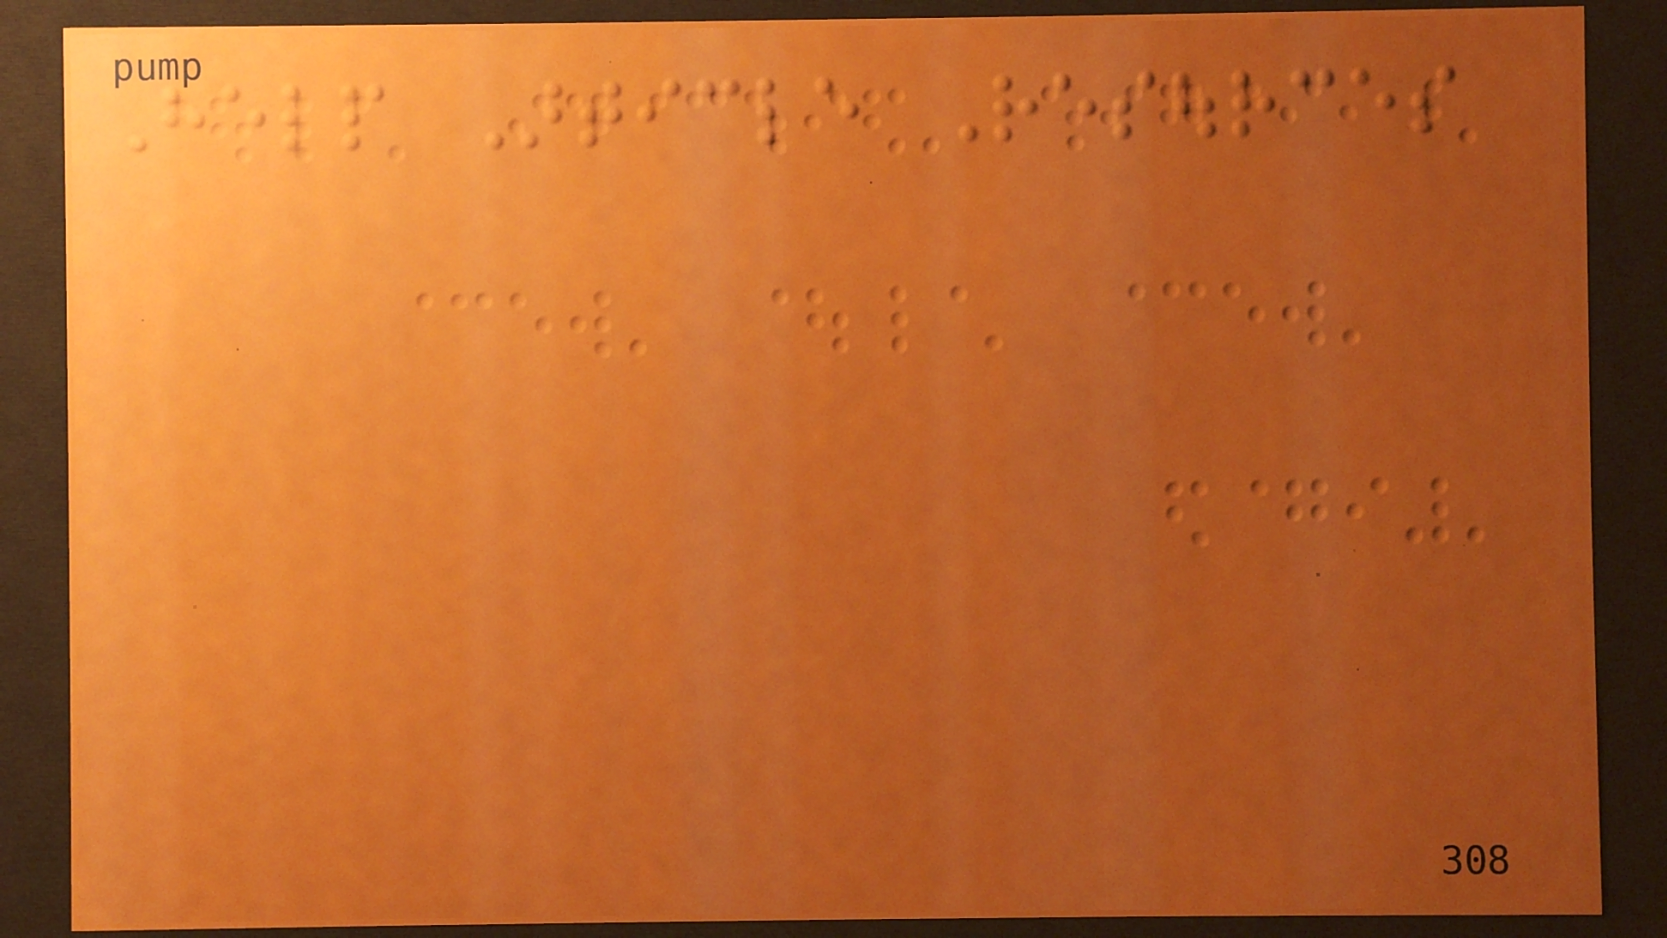Help Article Resources
